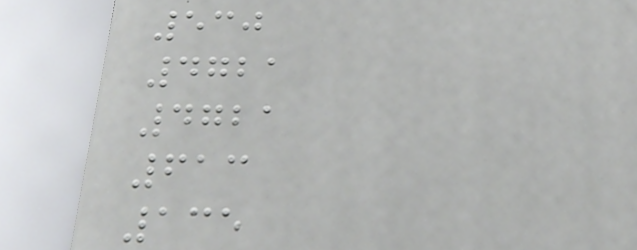530
4721
4721
613
135
